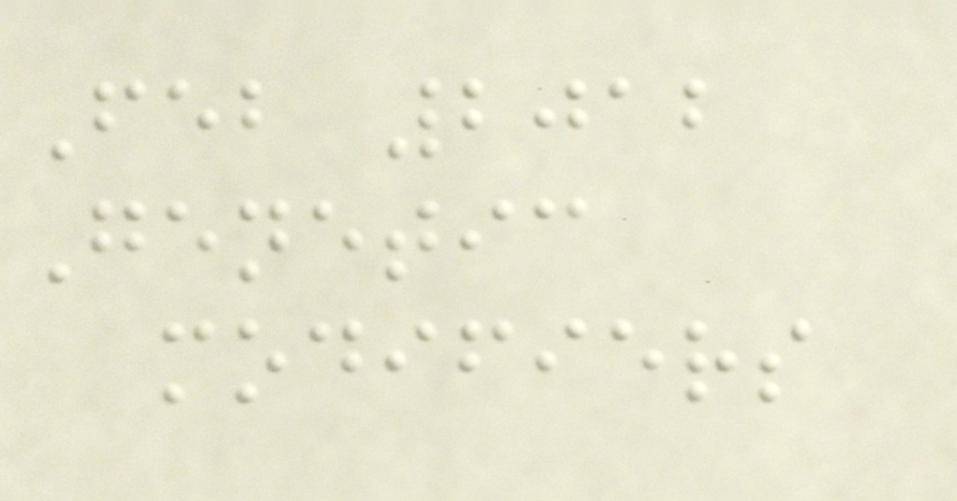Feb 2012
Genetic
modifiers
